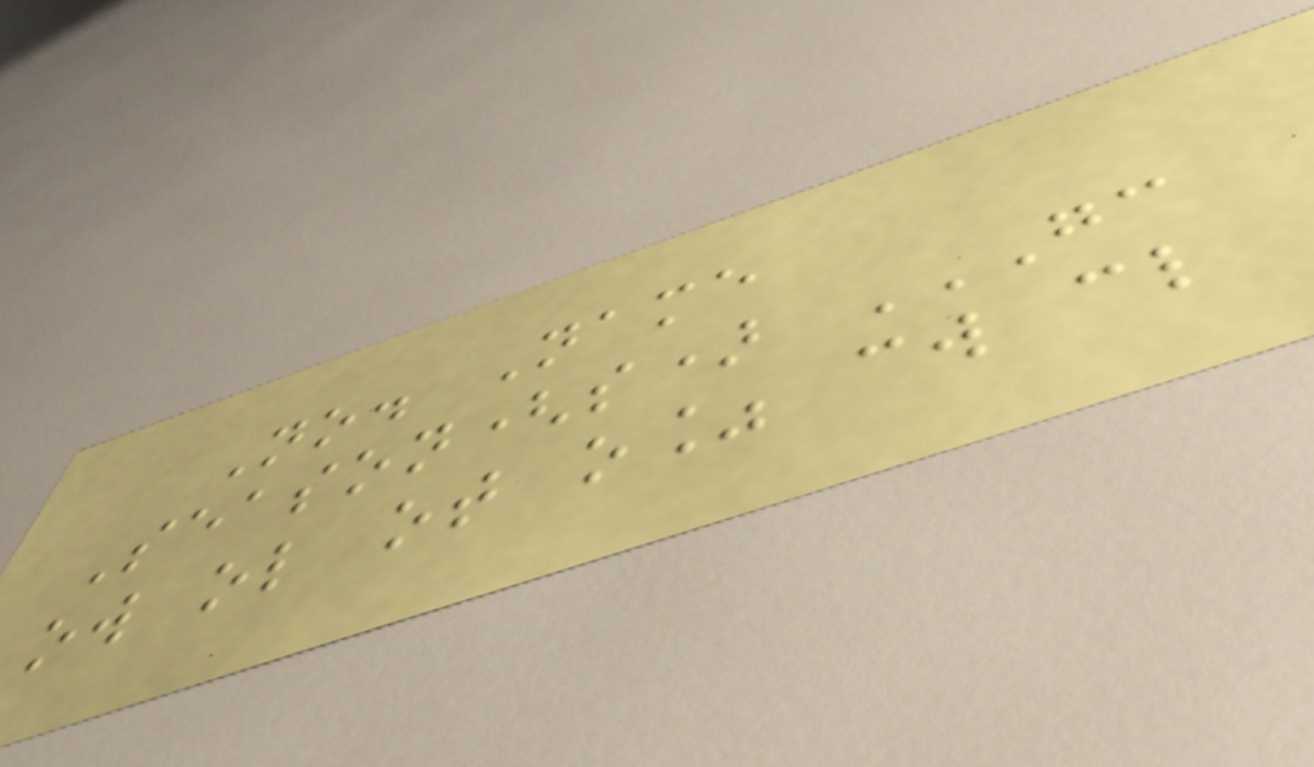No. Name
Season(s) GC
OW OL OT O% CW CL
